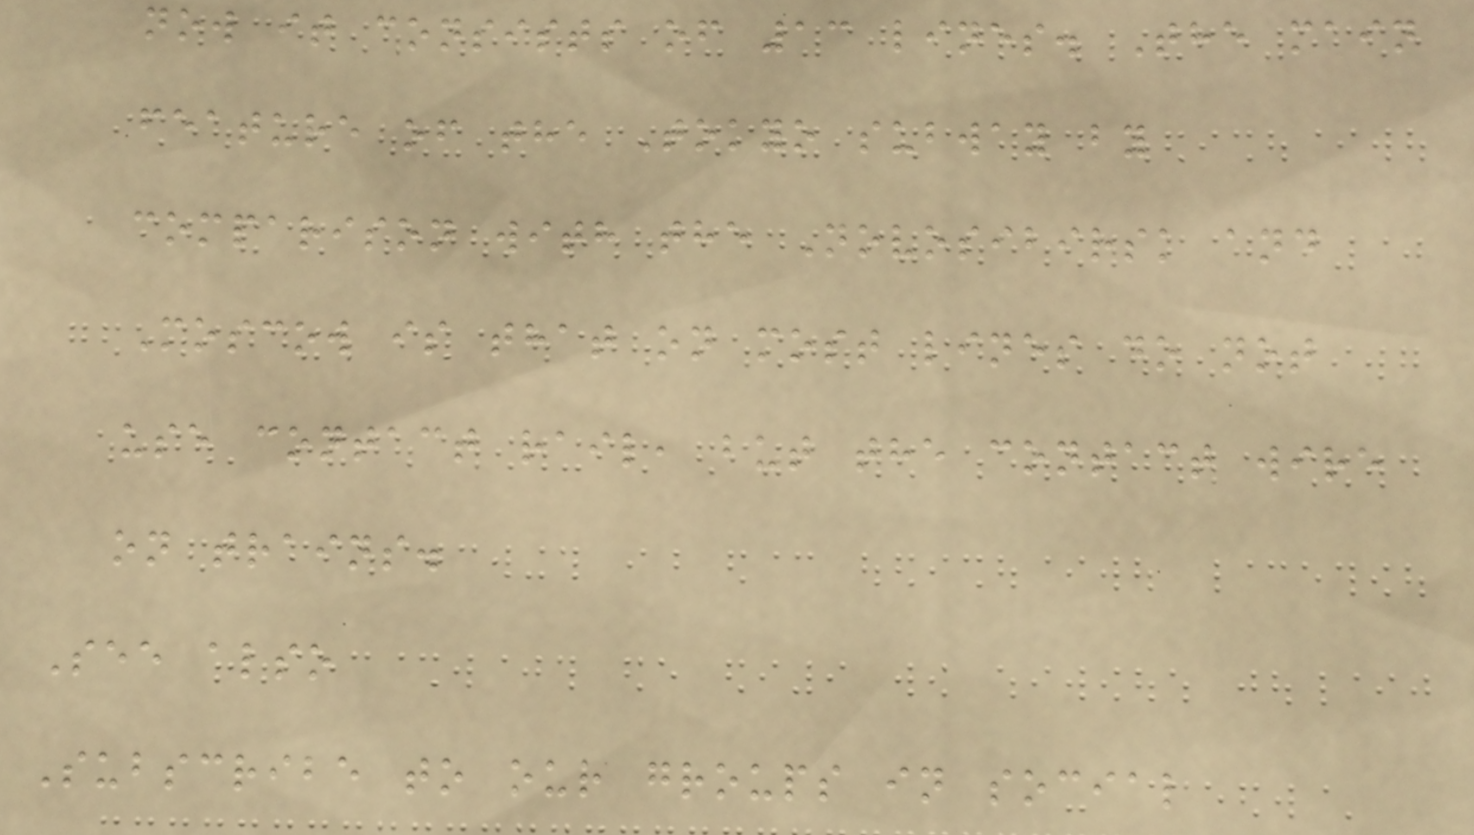now it consists of 13 lines. The main
feature of the Tokyo subway by
comparison with the Novosibirsk and
Moscow is that on most lines do not
use contact rail, but the contact wire
on trains.
See also
Subscribe to our groups in social
